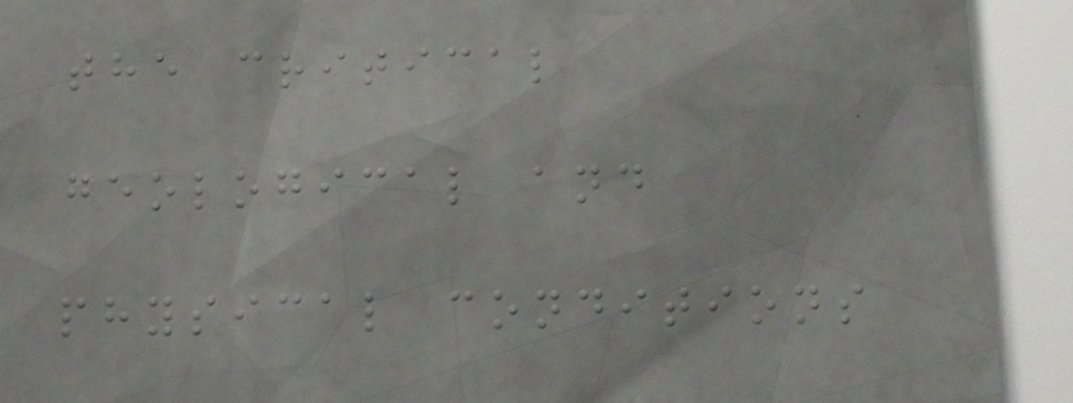the critical
geological and
physical conditions
